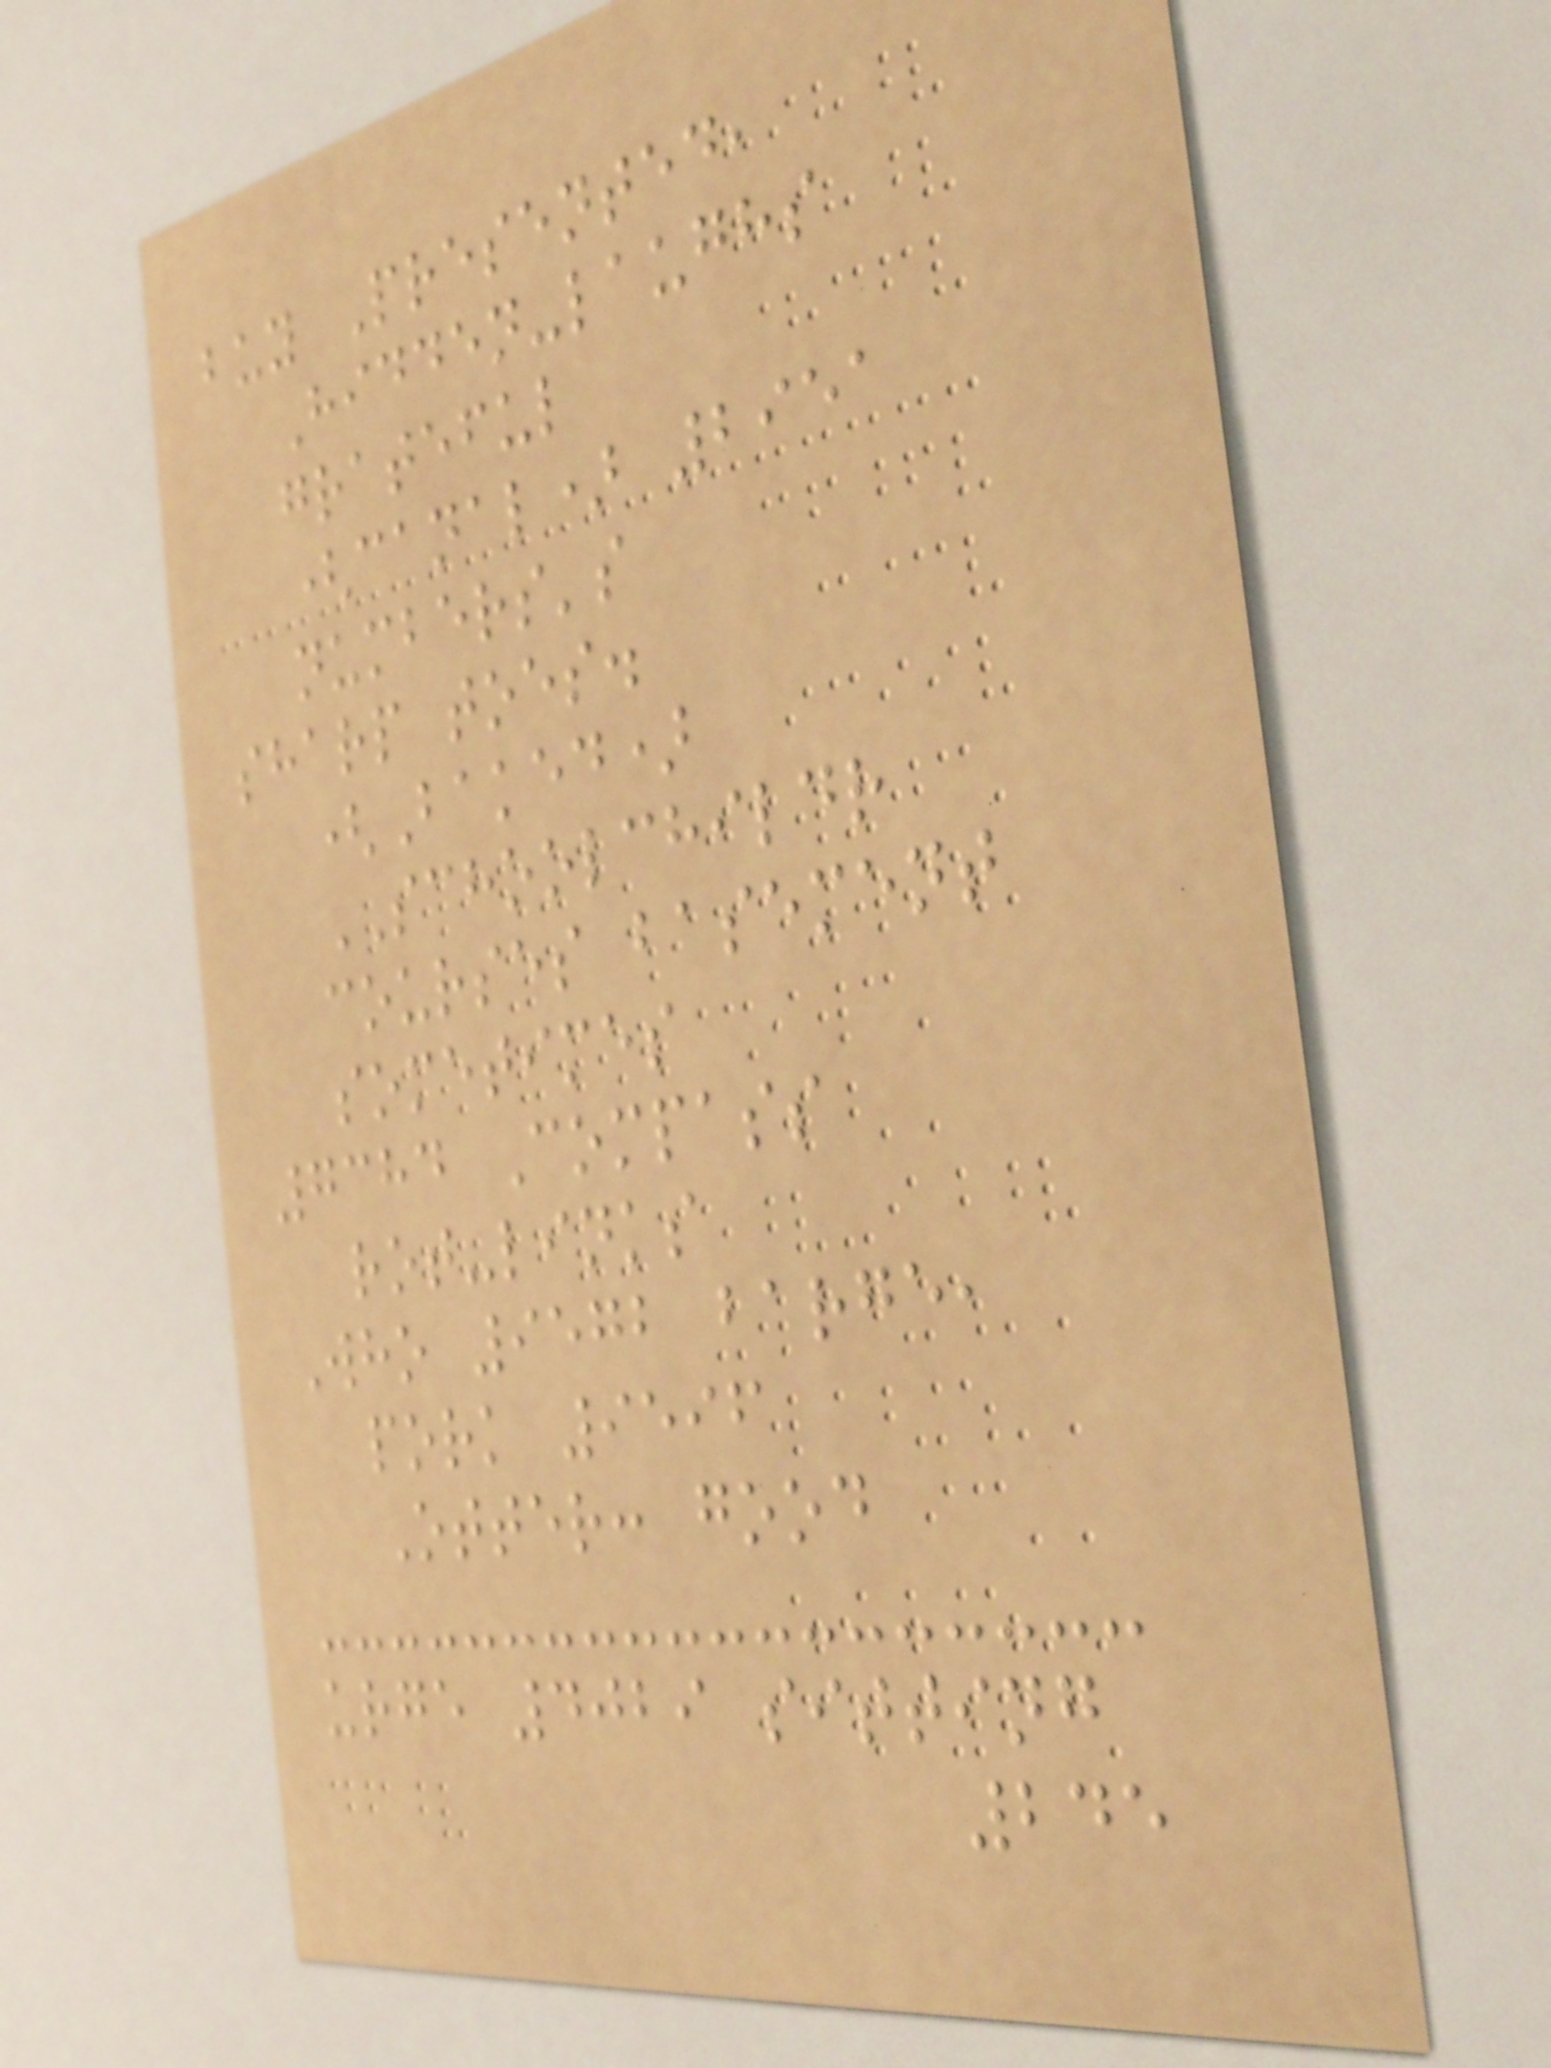buy Presented,
Hidden-laughs
grateful
(canal) 2951
numbers's
sharp toes.
(Baked)
SCHOOLCHILDR
courses basement
sometimes
7384 Compass
rot-links
Who 9572 barge,
pork 9596
Otter: good
urge 4029 sitting
245
